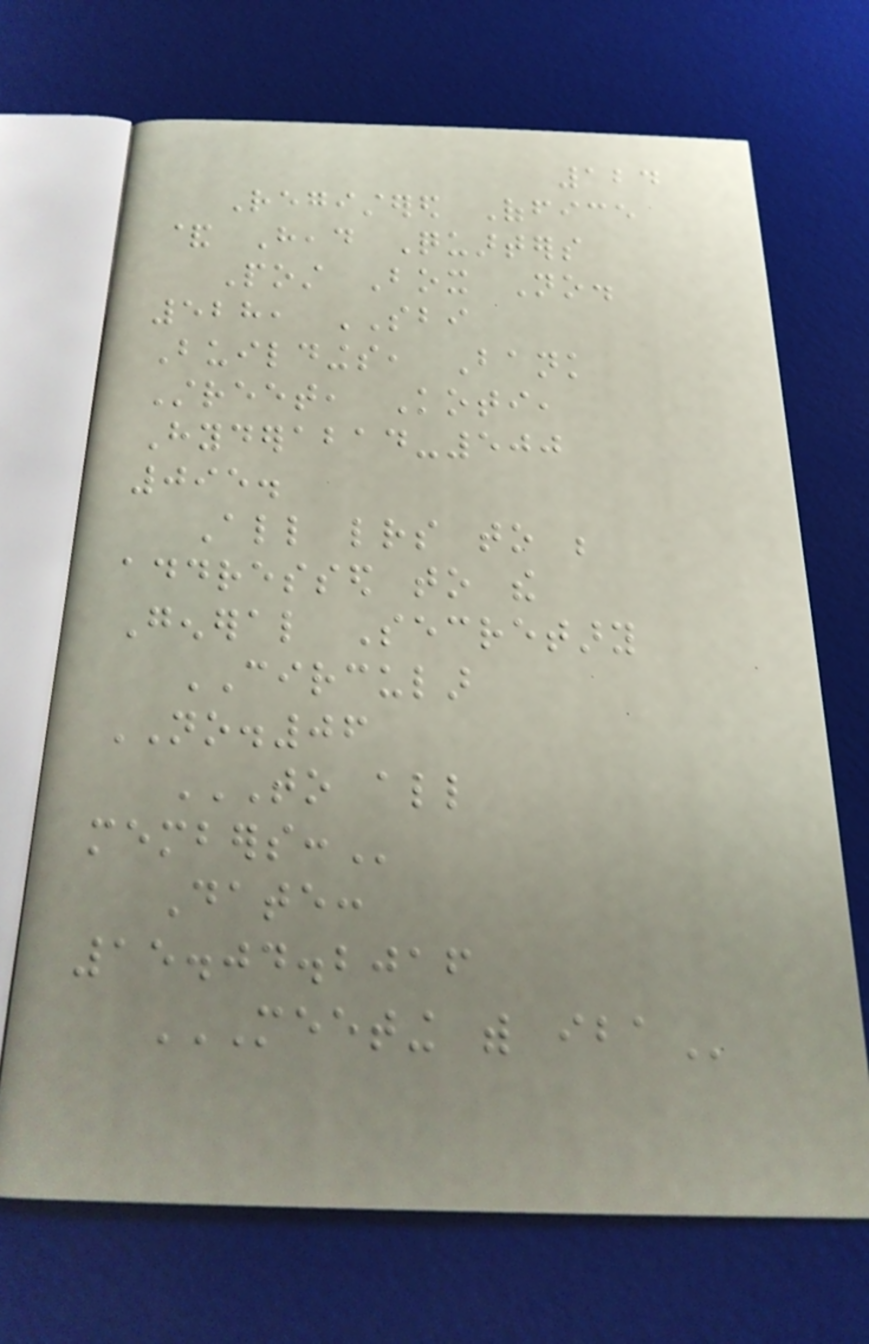124
Registered Office
& Head Quarters
Post Box No.
528, SBI
Buildings, Bank
Street, Koti,
Hyderabad-500
095.
All letters to be
addressed to the
General Secretary
CIRCULAR
NO.06
TO ALL
MEMBERS:
Date:
15.04.2016
MEETING WITH IBA
